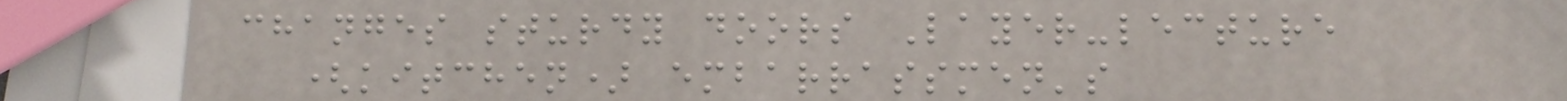changes sturdy doors Layer-lecture
(kitchen) embarrassmen's
